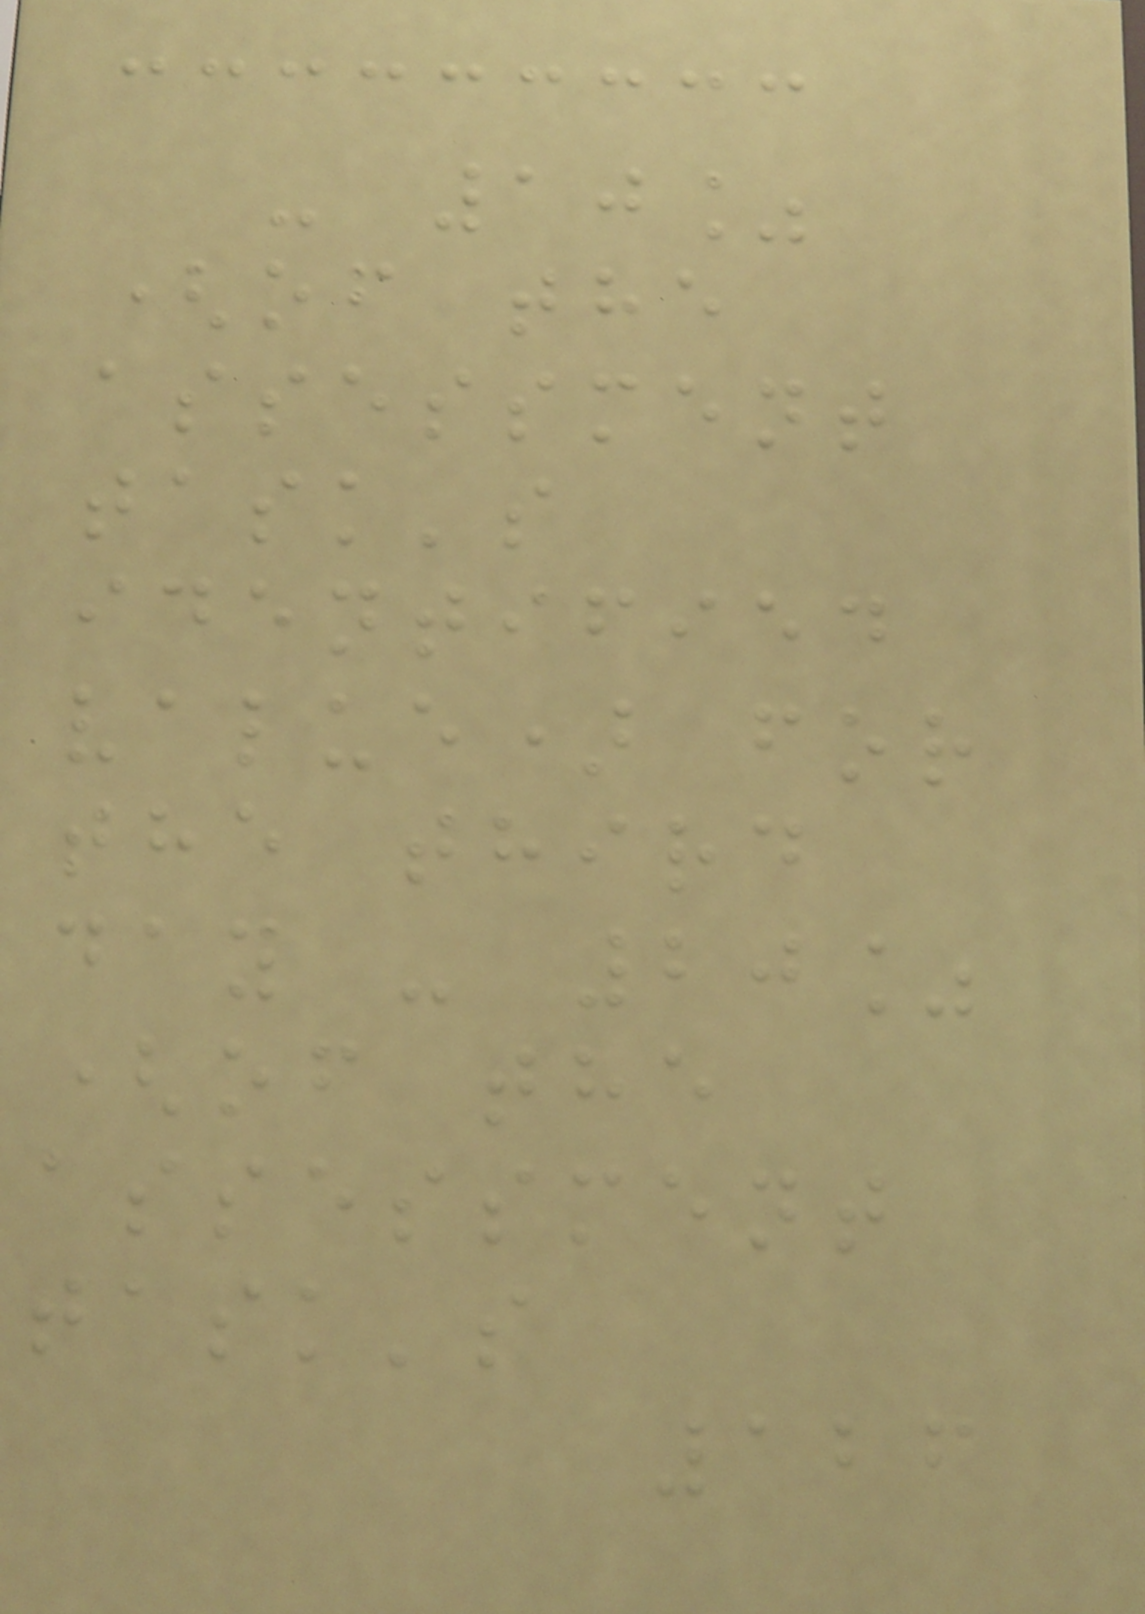- 10%
(of the
assessment
task's
identified
value) for
the third
day - 20%
(of the
assessment
task's
126
